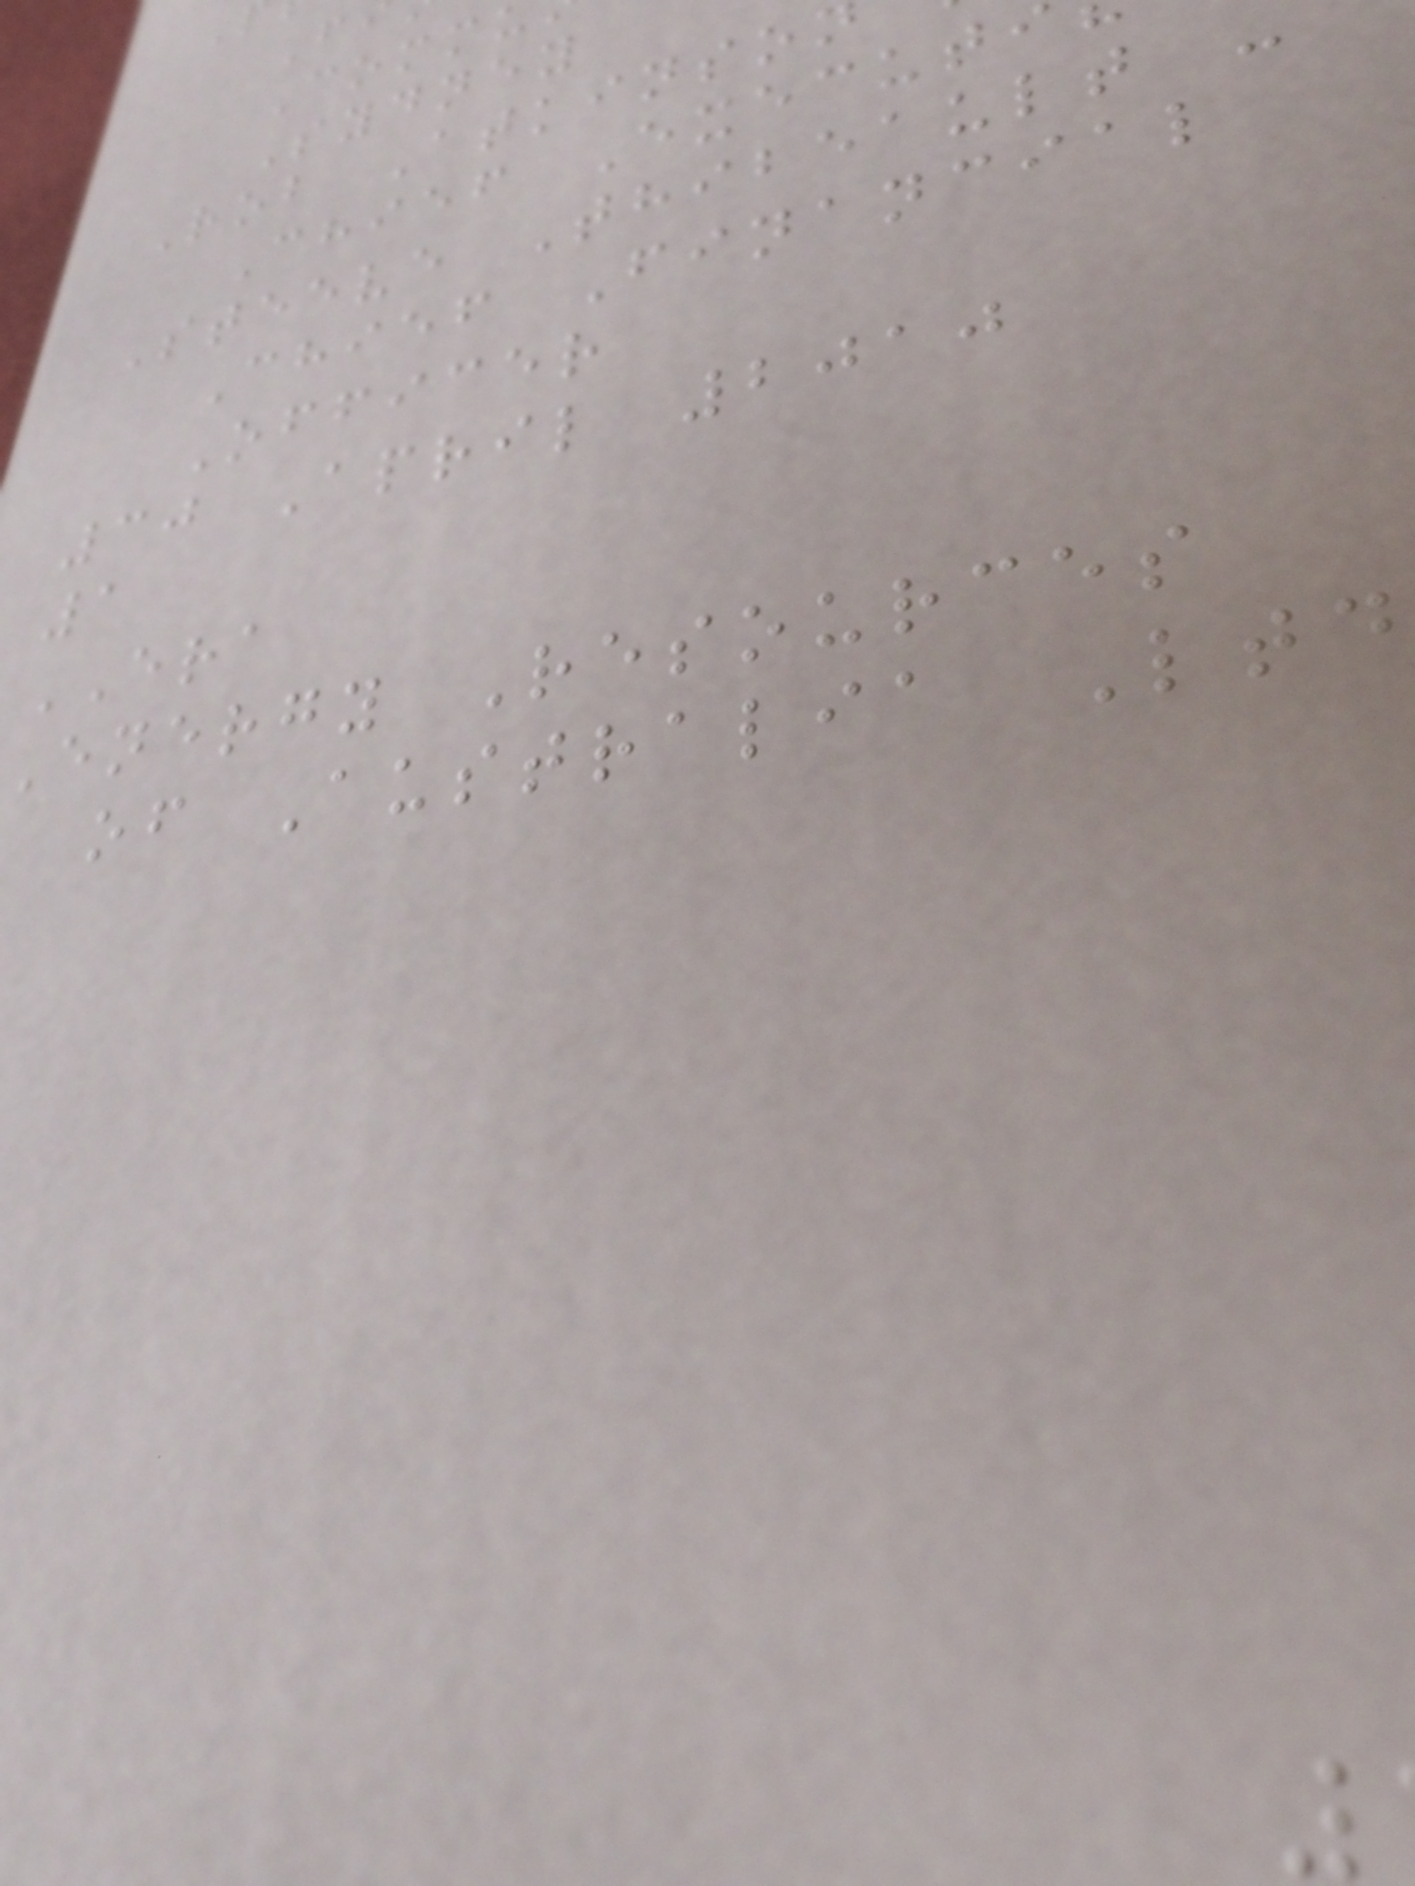Comm
Sydney
Rob Atkinso
Chief Execut
Steeve Thibeault
Chief Financial
Officer
30 April 2010
1
ERA
energy Resources
of Australia Ltd
